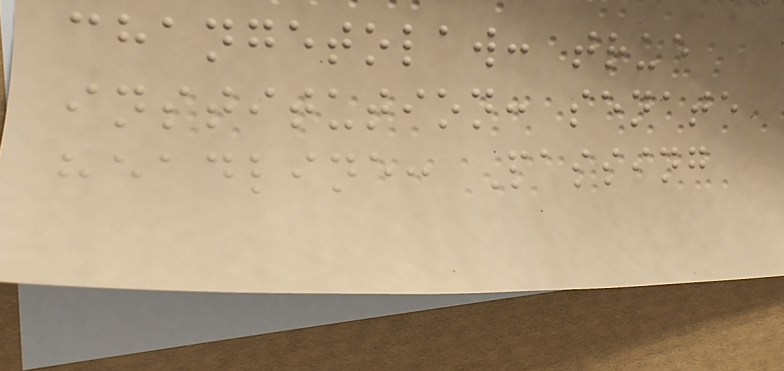changetolaw: true
institution: senate
headline: Passing
